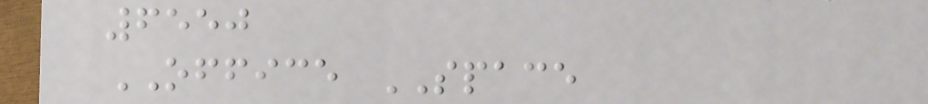6550
OFFICE SPACE
